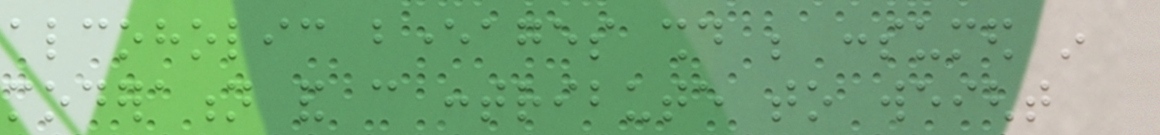alcoholic beverages should be consumed in
moderation and can contribute to weight
